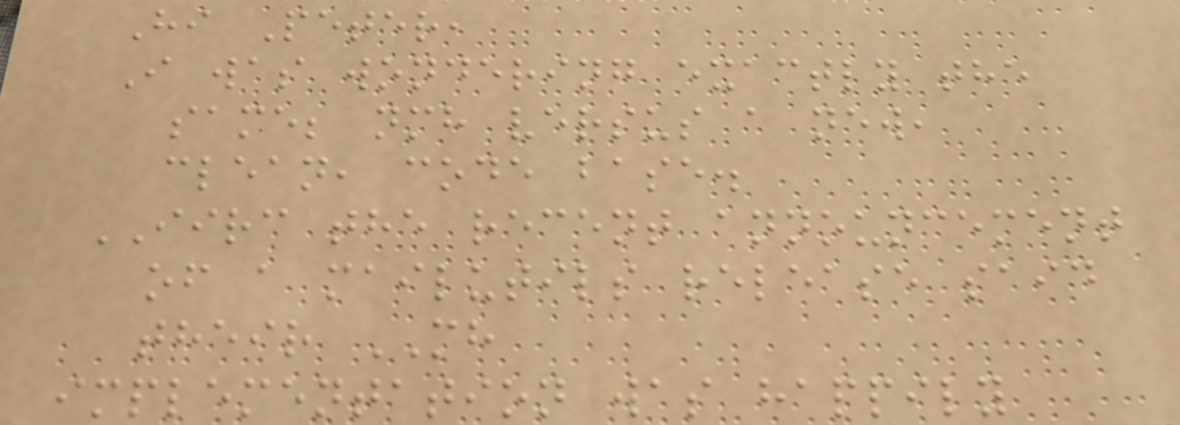Hi Peter,
I was wondering exactly the
same; nmh versus a new,
clean, code base.
IIRC the recent announcement
of a mailutils release said
their MH
implementation was happily
